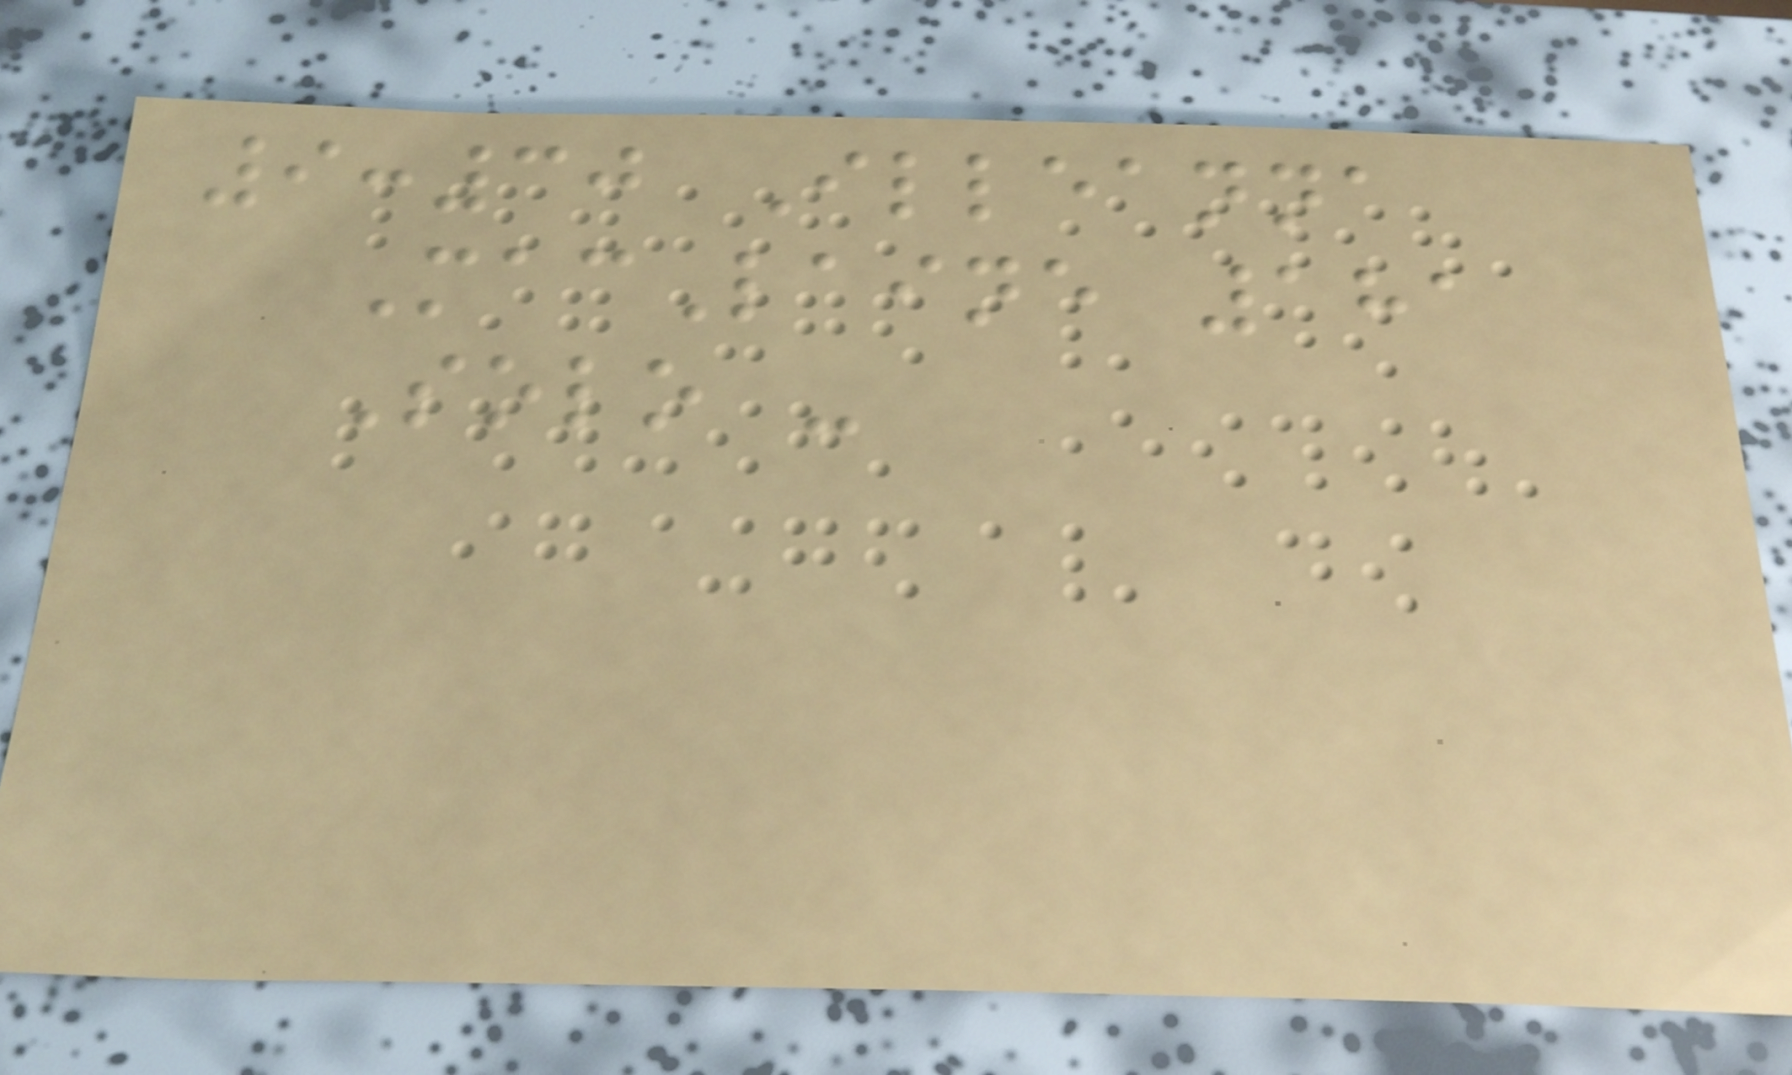9:30 Illeanna
MacLaine 181
Solo -
